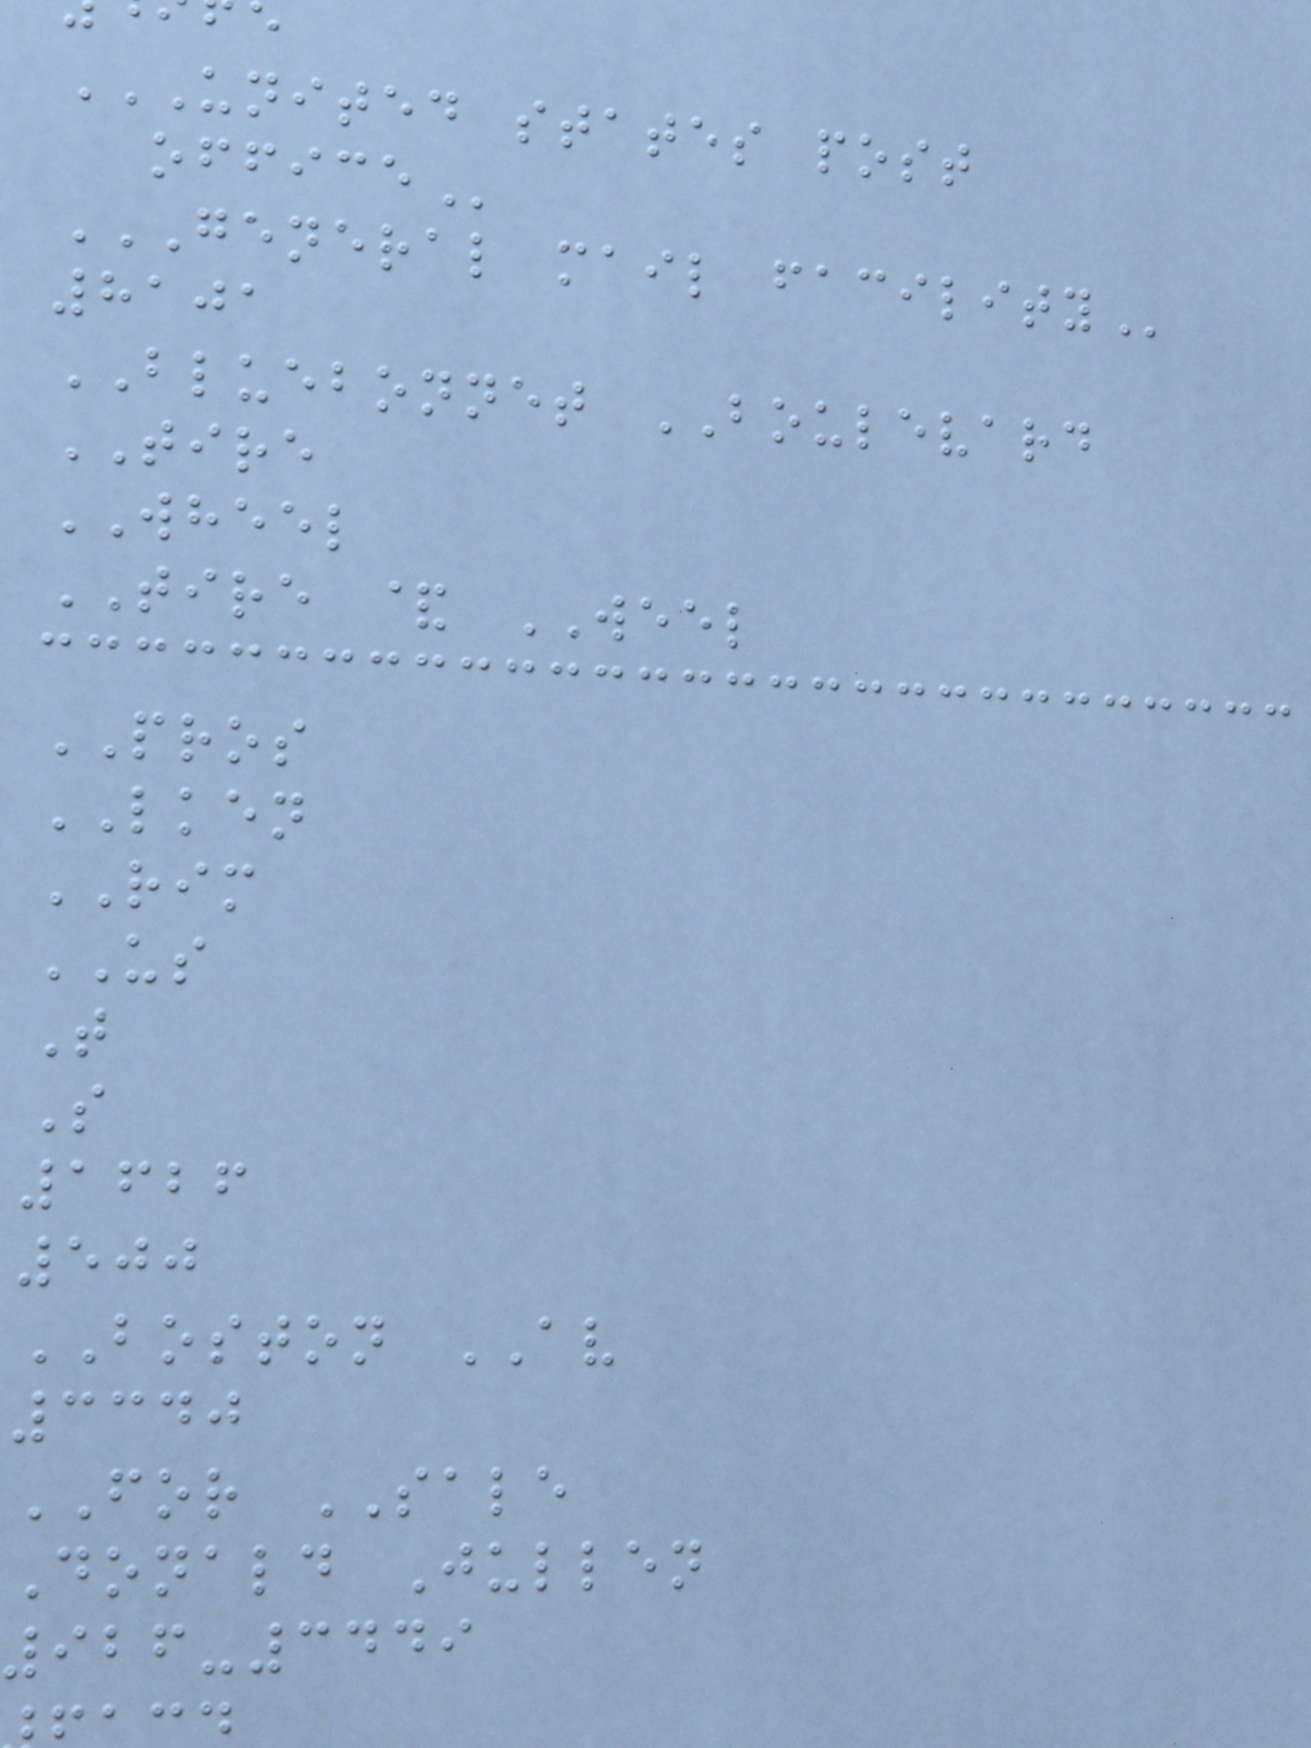UNITED STATES POST
GENERAL MAIL FACILITY
8101
BLUEBONNET BOULEVARD
TIRE
WHEEL
TIRE & WEEL
PROS
LKEN
RIM
US
T
S
1626
500
BOSTON AV
3340
FOR SALE
Donald Jullen
926-3449
